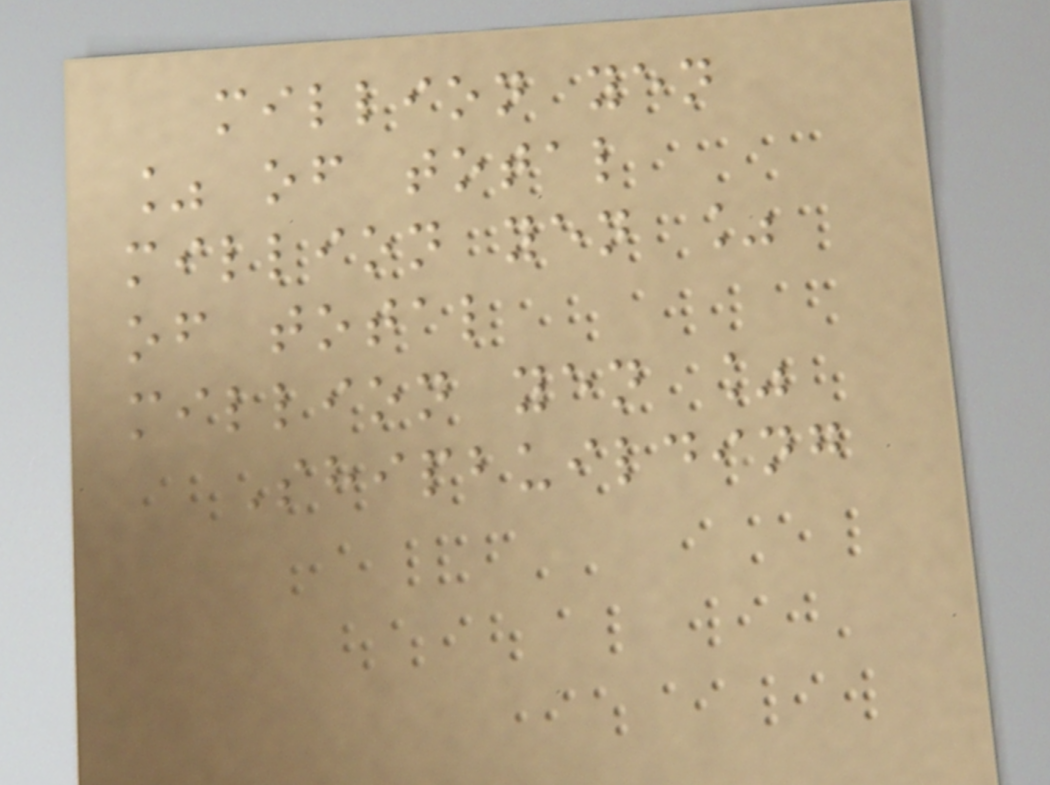million yen
% of total
million yen %
of total
million yen %
Shipbuilding
